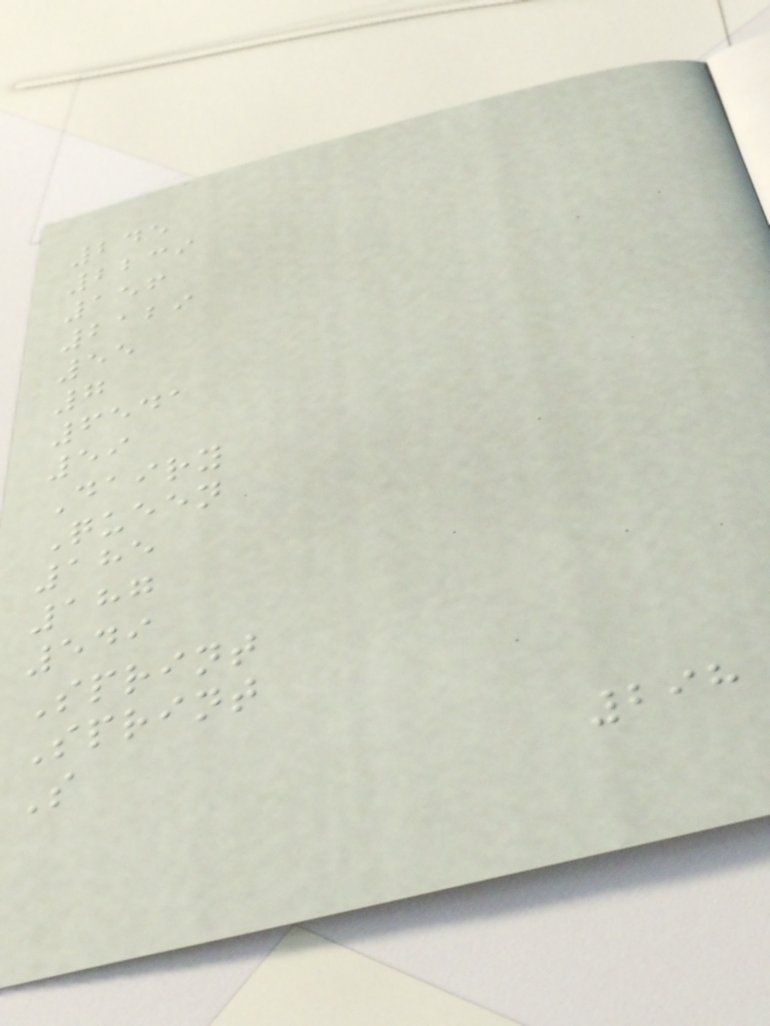245
2239
156
2129
55
7
6541
59
Dairy
Queen
185
187
549
Sprint
Sprint
S
298
